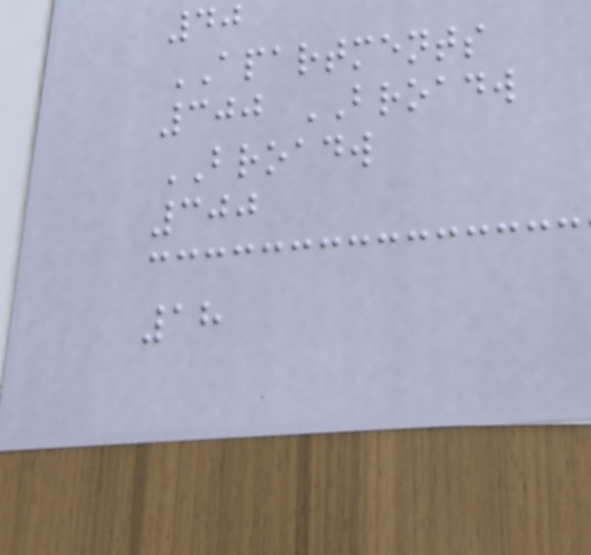40
APARTMENTS
300 BROADW
BROADW
300
18
